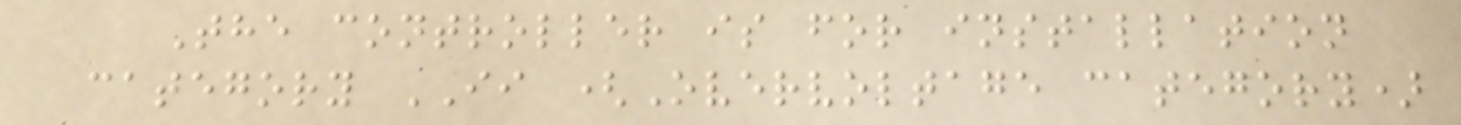The controller is for installation
category II (Overvoltage category)
